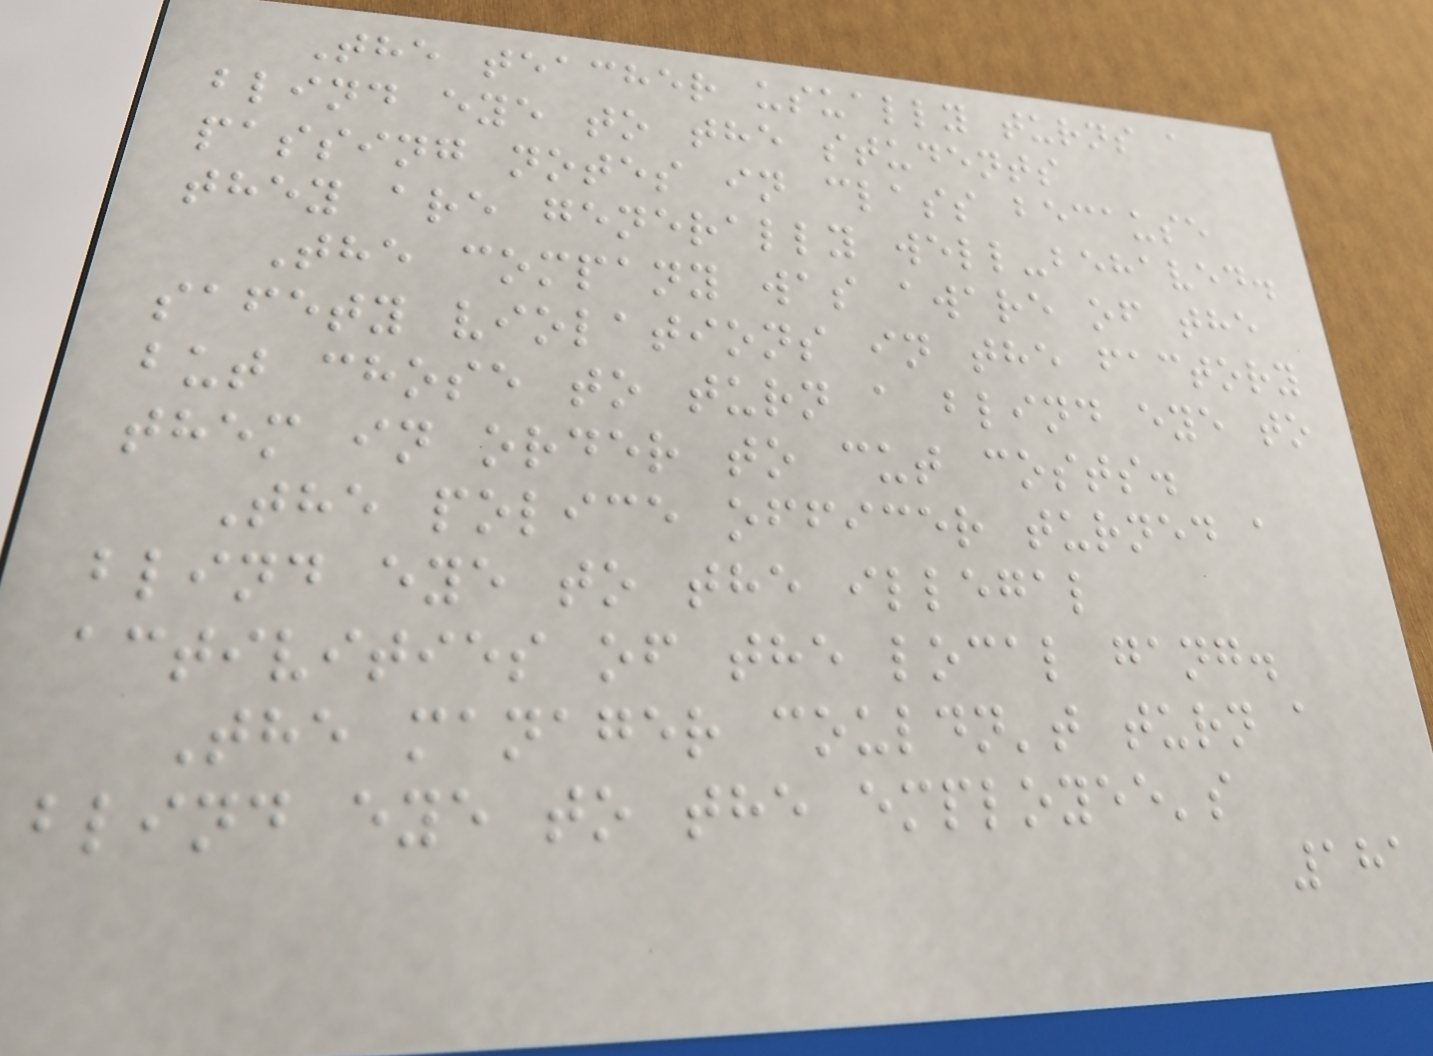The teacher usually turns a
blind eye to the students
passing notes in class because
they are generally well-behaved.
The company was aware of the
safety violations in the factory
but chose to turn a blind eye to
them in order to cut costs.
The police officer turned a
blind eye to the illegal
activities of the local gang.
The manager couldn't turn a
blind eye to the employee's
181
